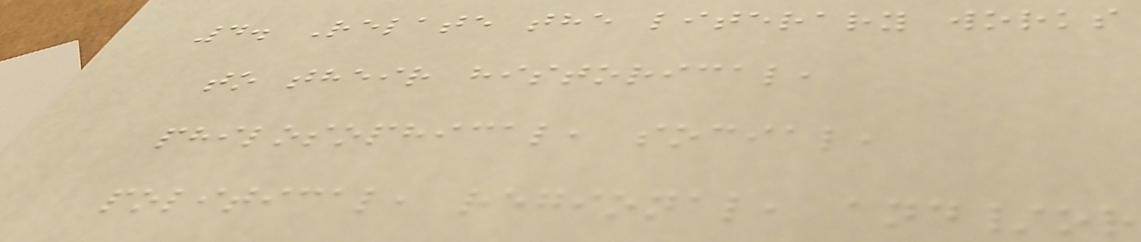4. Relate the literary works
to their historical,
philosophical, social,
political, regional, and/or
